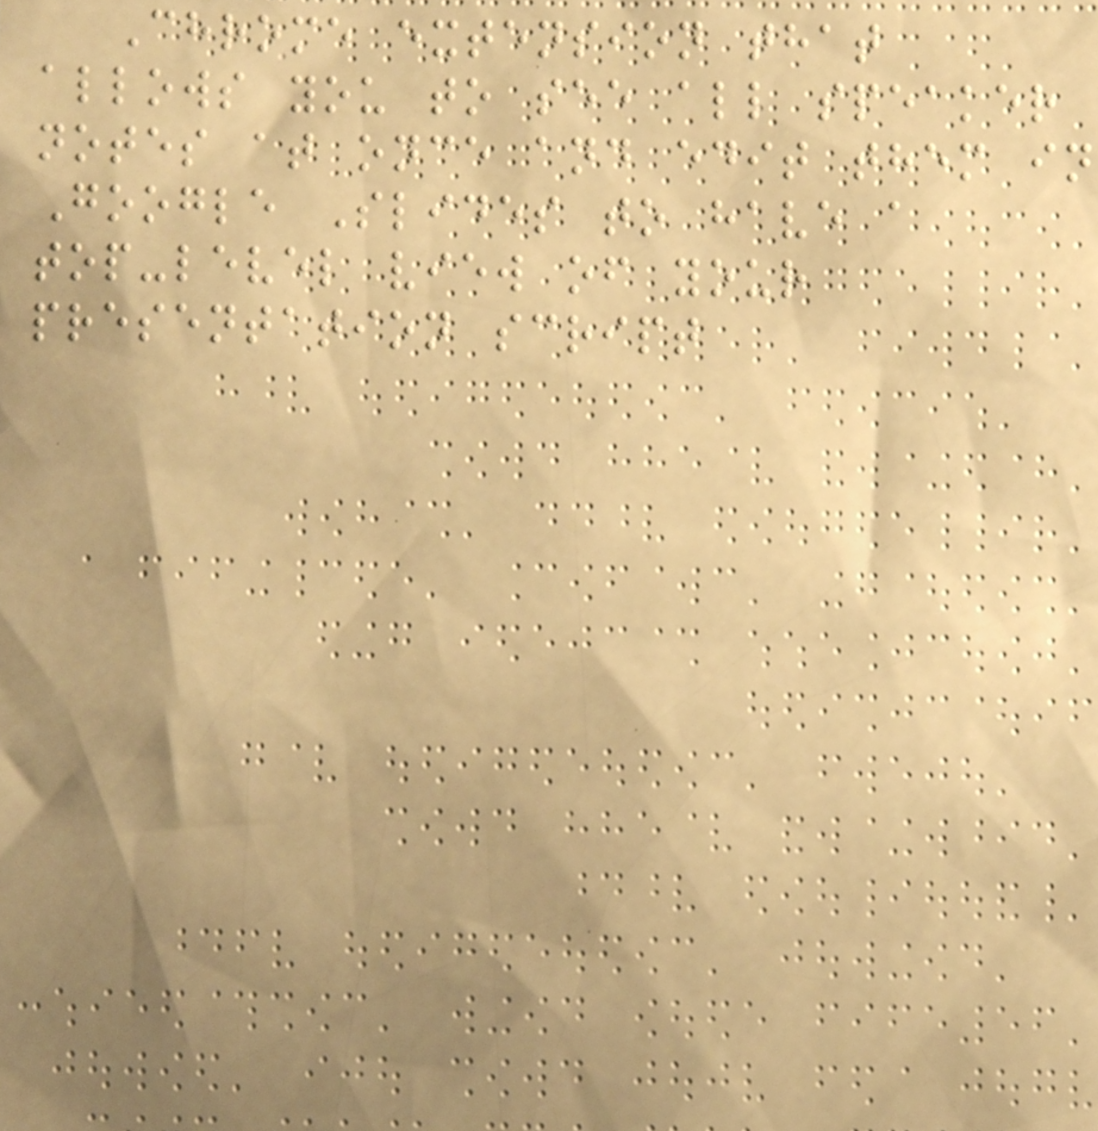Chrome extension that
allows you to see all speaker
notes at once and edit them in
Google Slides to have a
top-level view of your
presentation script
